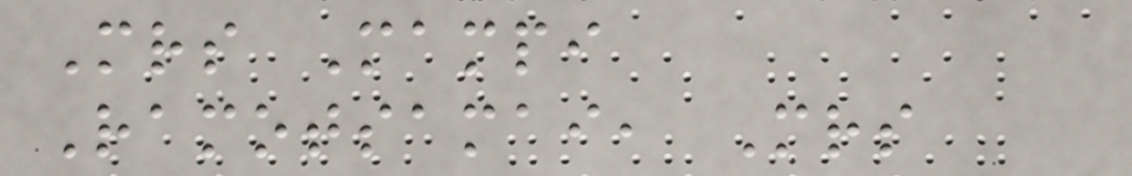Mrs Mampi
Ramotsamai, Mrs
